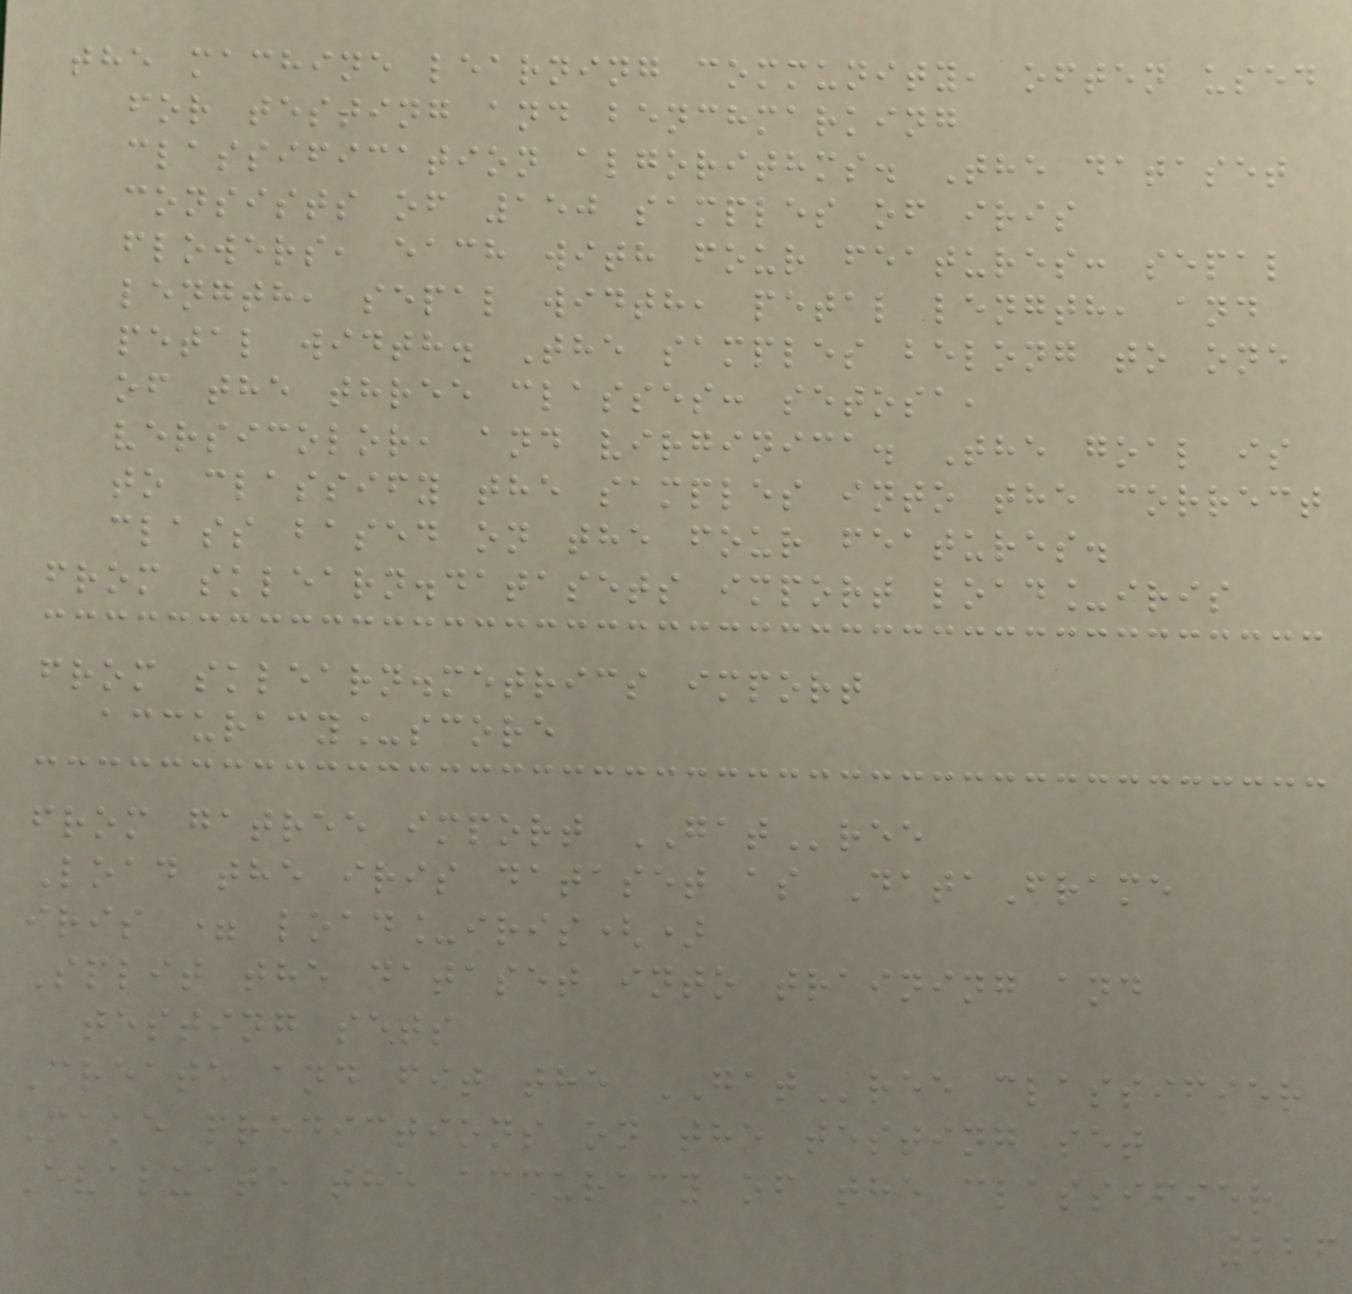the machine learning community, often used
for testing and benchmarking
classification algorithms. The dataset
consists of 150 samples of iris
flowers, each with four features: sepal
length, sepal width, petal length, and
petal width. The samples belong to one
of the three classes: setosa,
versicolor, and virginica. The goal is
to classify the samples into the correct
class based on the four features.
from sklearn.datasets import load_iris
from sklearn.metrics import
accuracy_score
from gatree import GATree
Load the iris dataset as DataFrame
iris = load_iris()
Split the dataset into training and
testing sets
Create and fit the GATree classifier
Make predictions on the testing set
Evaluate the accuracy of the classifier
226
